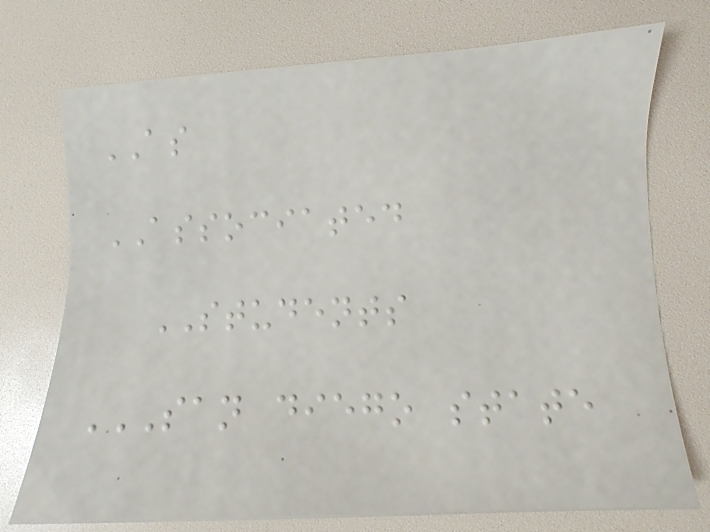AS
ASSOCIATED
STUDENTS
SAN DIEGO STATE
